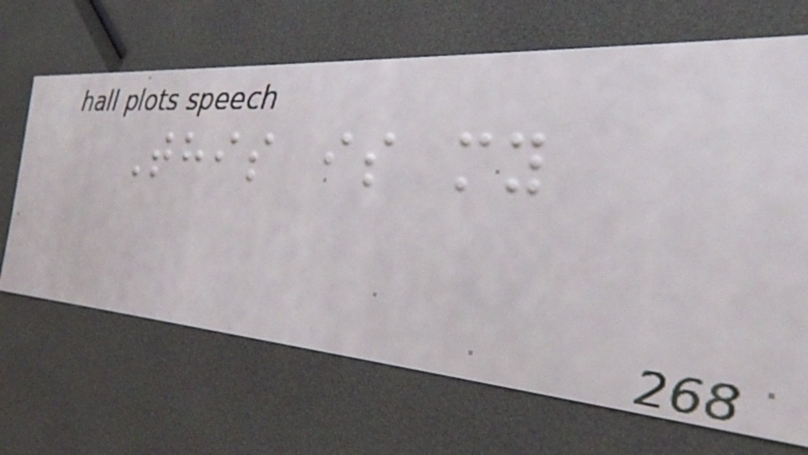This is my
